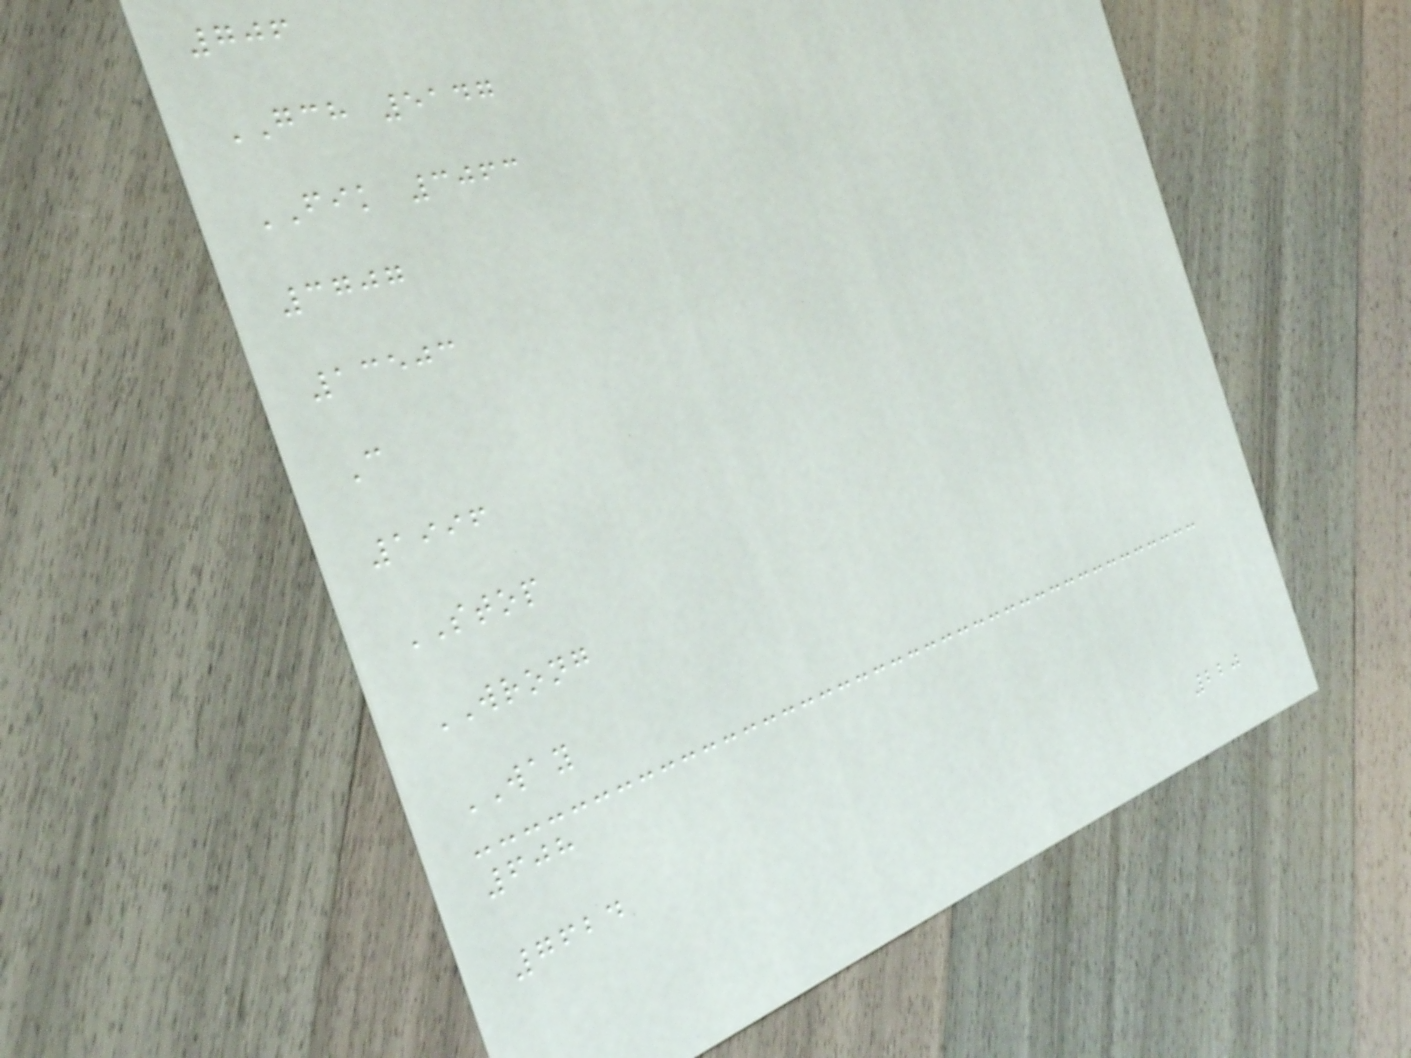706
GCH 5147
FIK 3063
3707
13503
C
1996
STOP
WRONG
WAY
608
7624
220
